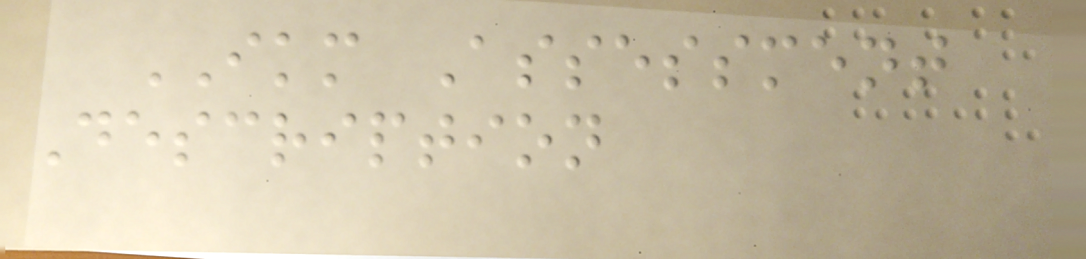IKM Assessment
Description
